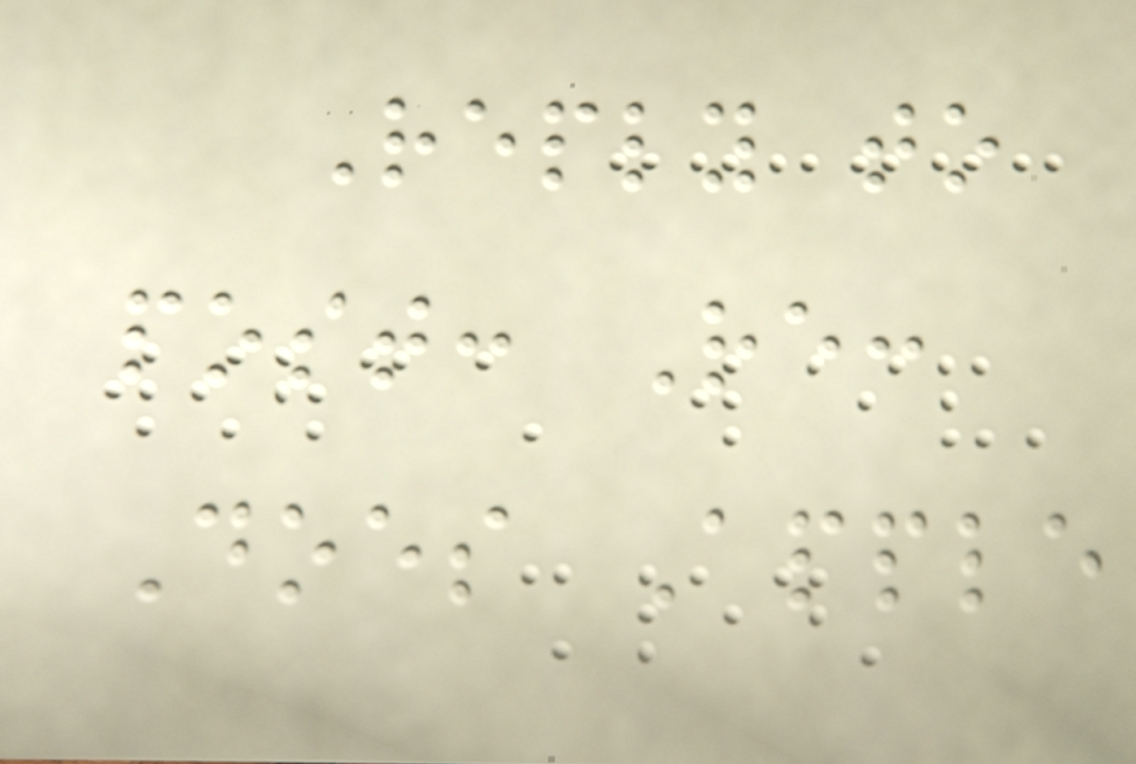Reply to
post: Re:
Does Apple
